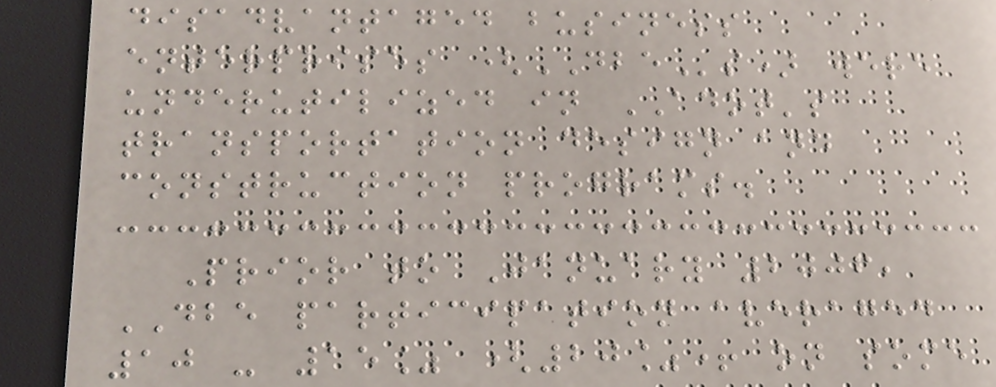disadvantaged business
enterprises (DBEs) were
underutilized in ADOT's
transportation design and
construction programs.
Prior to January 2006,
DBE participation averaged
10 - 15% (20%+ on some
